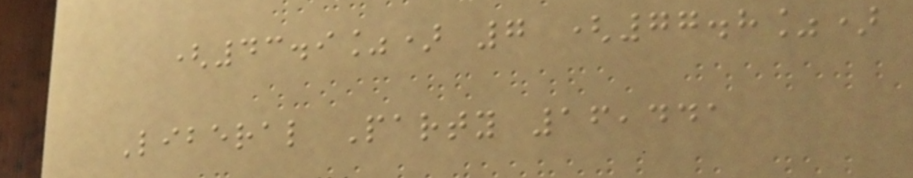(43.9%) 7 (77.8%)
Liberal Party 16,441
